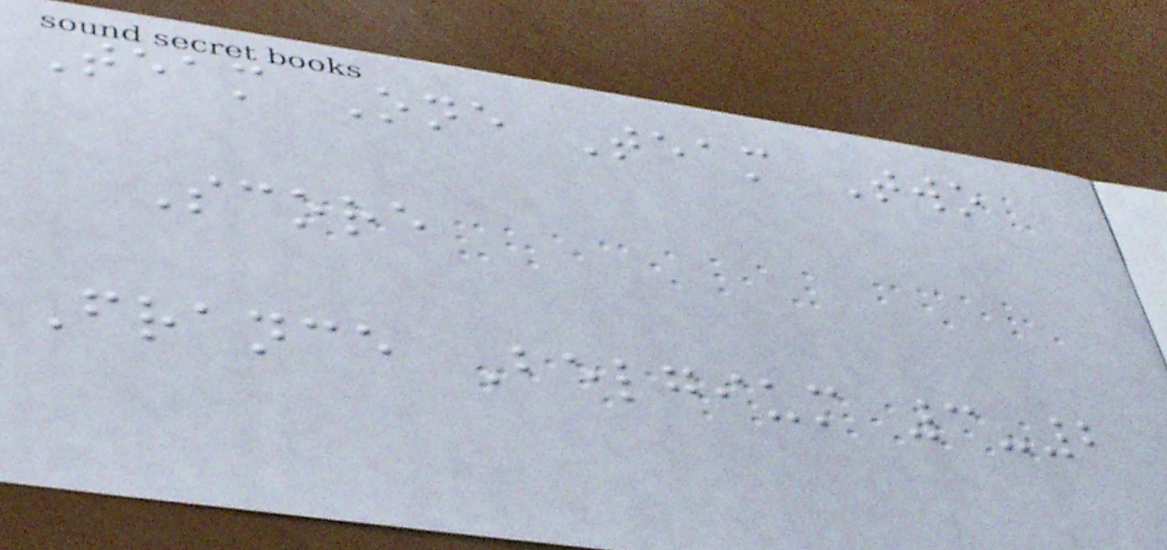Team One Team Two
Score
France Belgium 3-2
